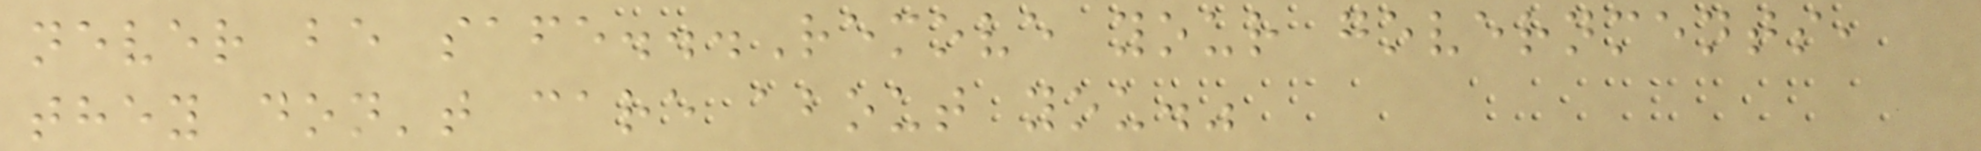never be safe...Remove your governments,
they don't care about you."
